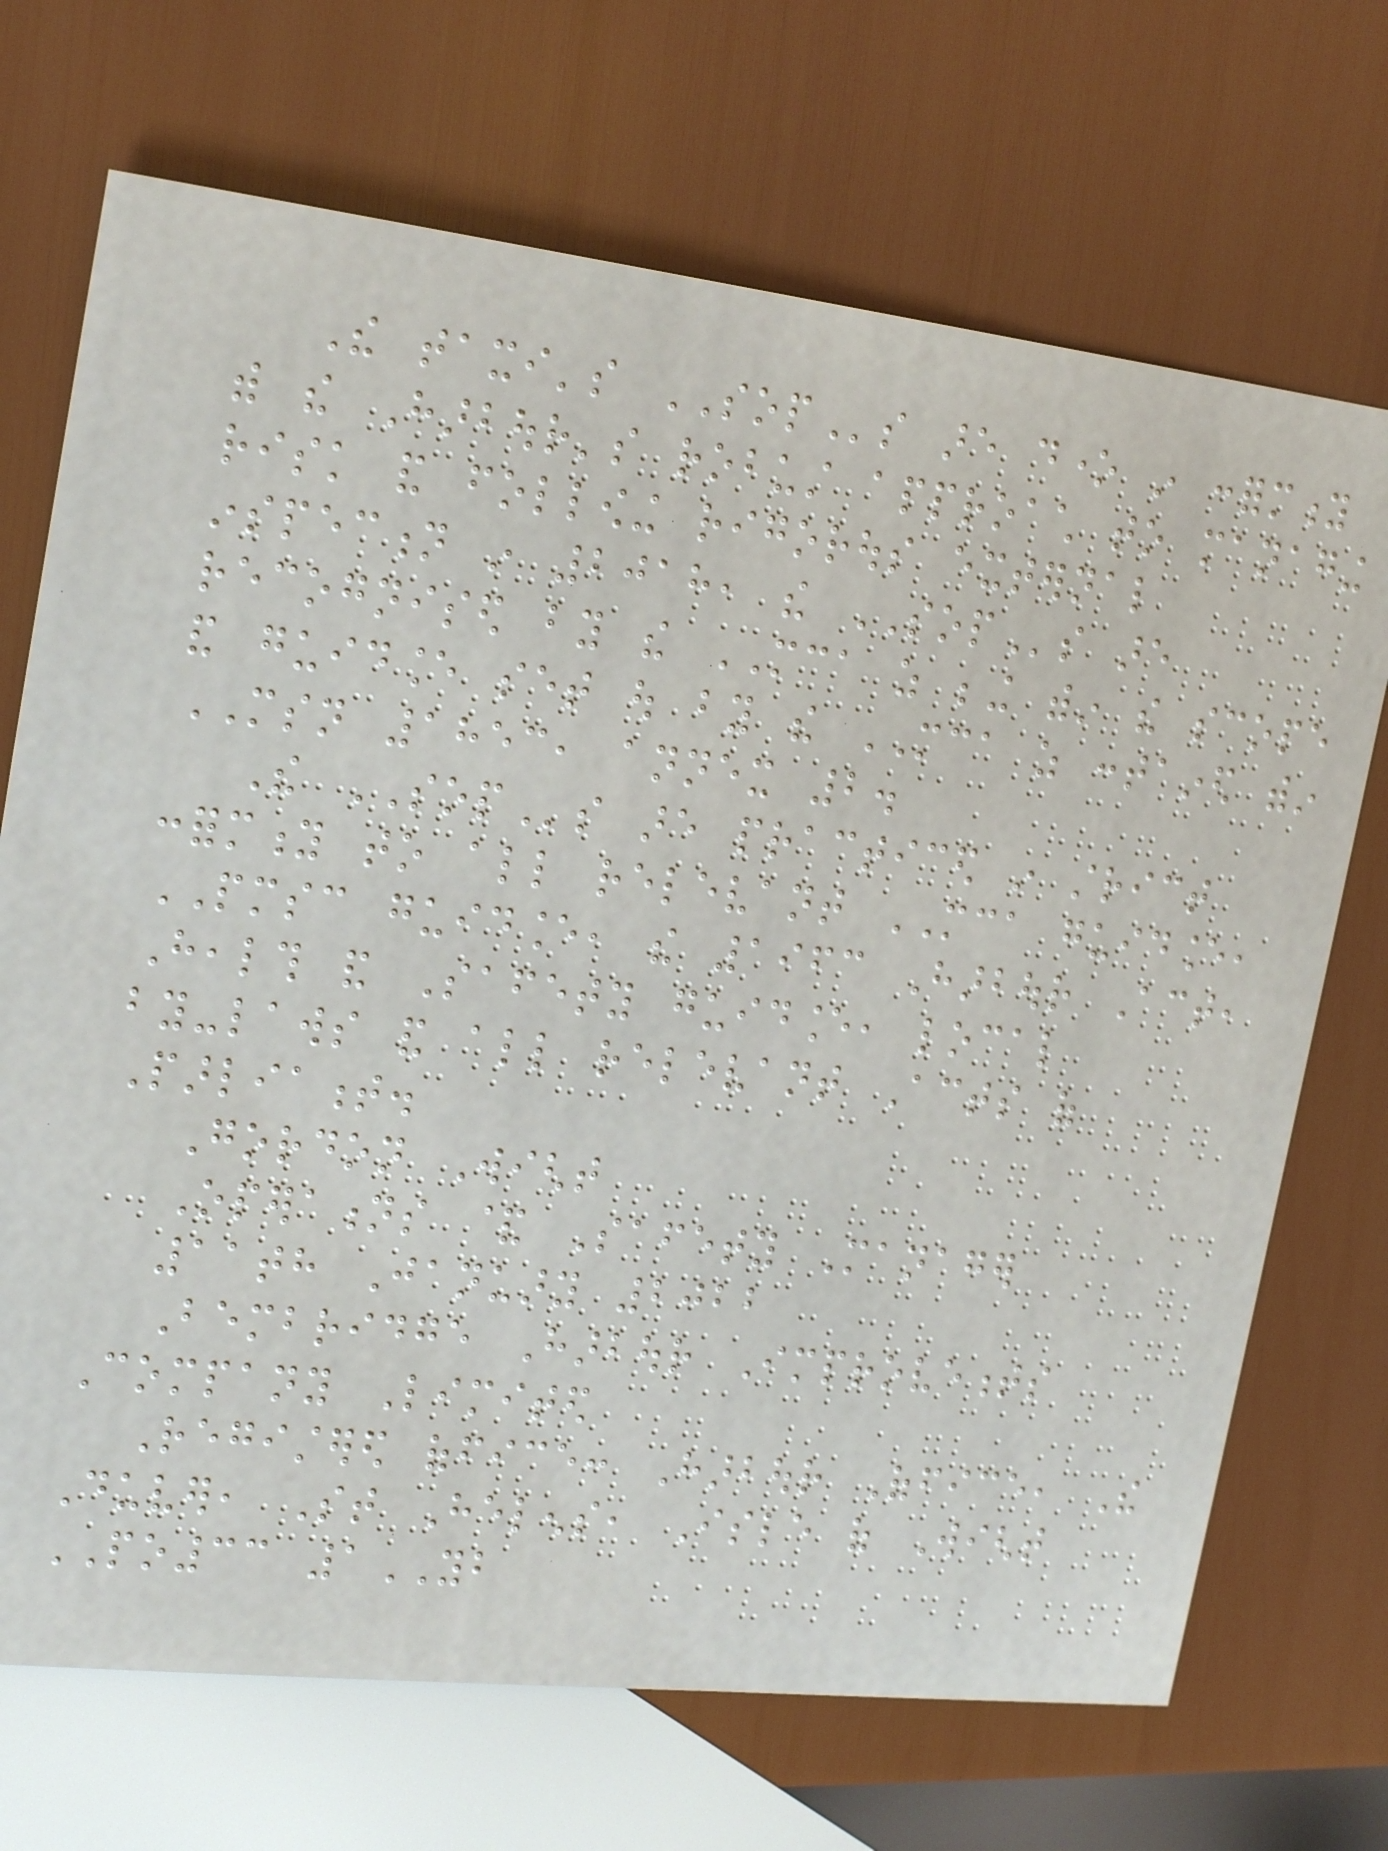The taxi's SOPs are done in conformity
with the Harbour's robust approach to managing
risk and following rigorous external
inspection in 2018, the SOPs are
recognised by the MCA as being within the scope
and guidance set out by the MCA as contained within
MSN 1853, annex 2.
The SOPs are practiced in strict
conformity to all relevant MCA guidance,
PMSC guidance, the 1963 Harbour Act,
Health and Safety guidance, local
by-laws and all relevant Acts of
Parliament.
Gordon Wight
Operations & Safety Manager
11th January 2022
Bembridge Harbour Improvements
Company Limited
Registered office: Harbour Office, The
Duver, St Helens, Isle of Wight
PO33 1YB
